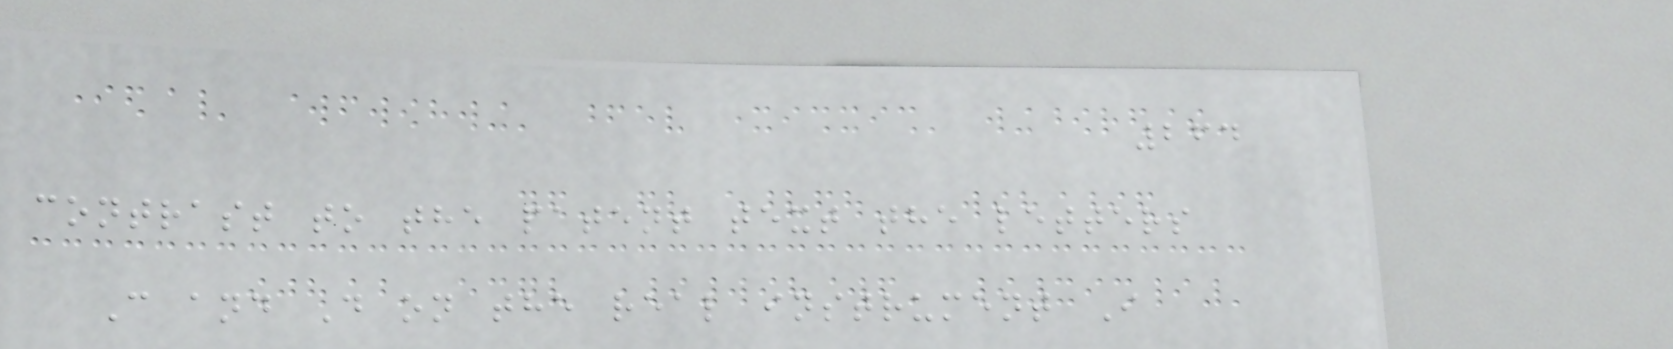264
contrast to the patent text the letters
C and D on the real instrument I
